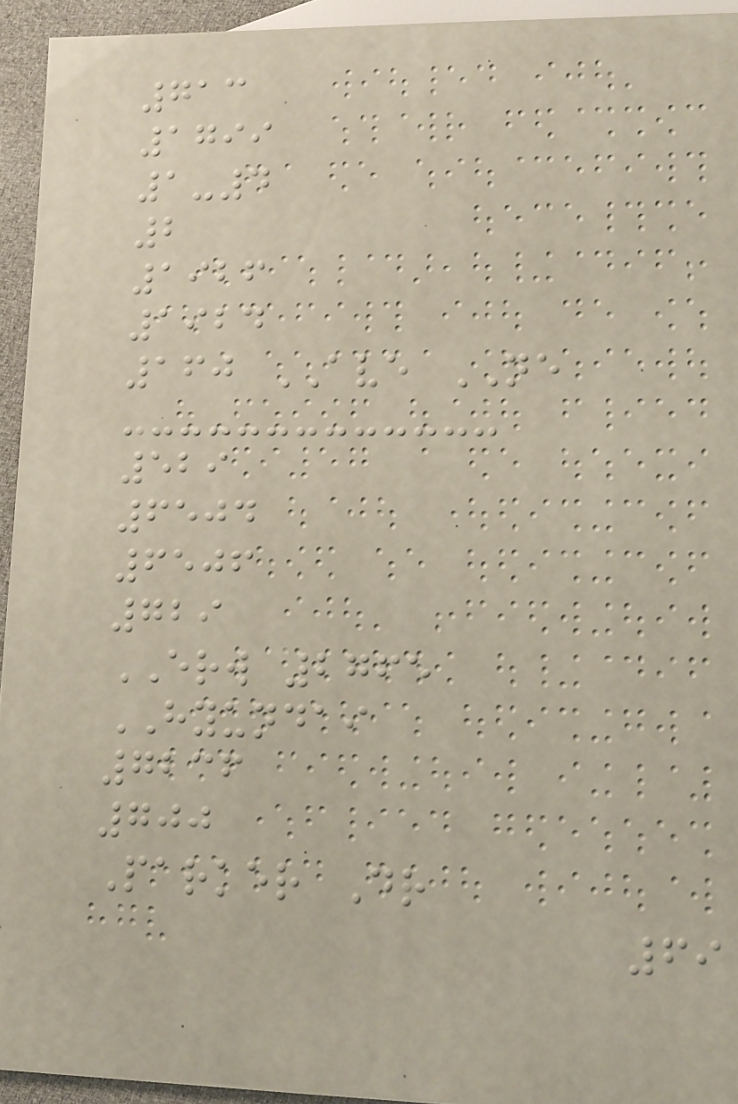713
1799
1-4
2
1926
1924
160 AVE NE
529
6504
6506
729
ERW 2765
HYUNDAI
7236
700
Parker Dr
69
